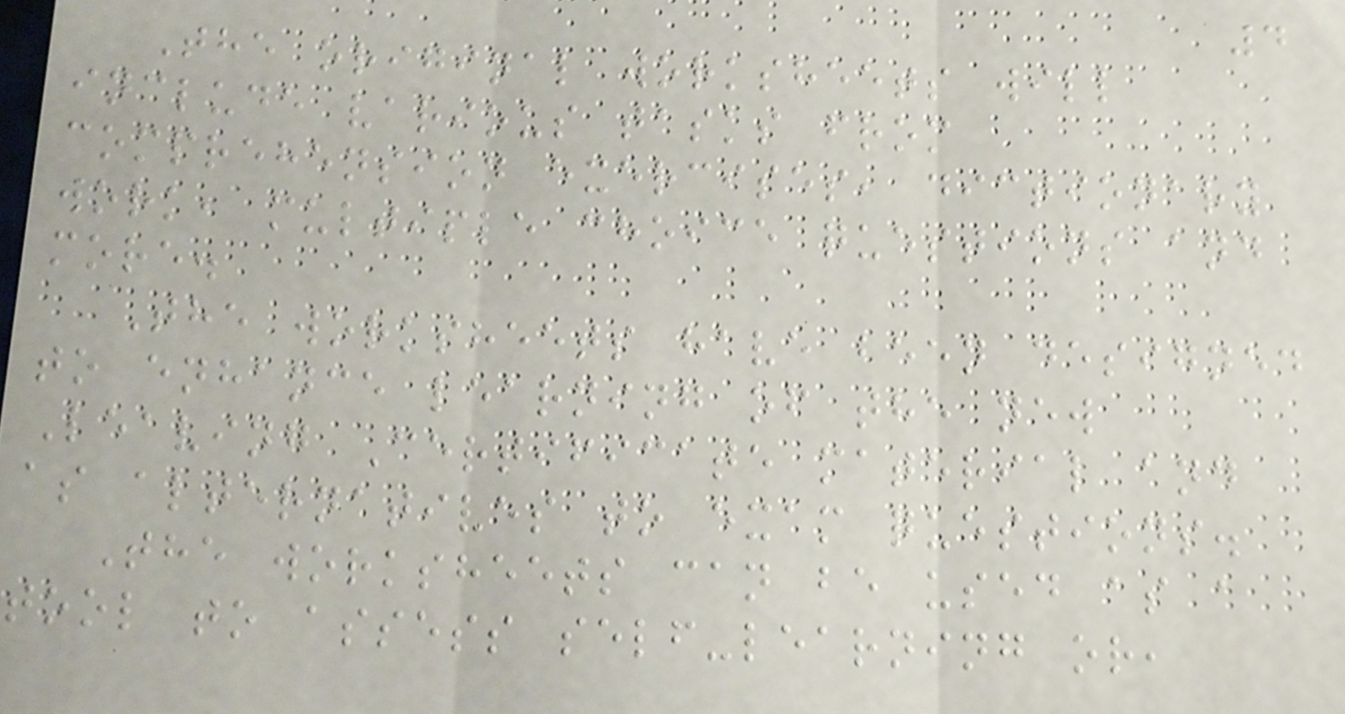4
The original worksheets will
include various tasks from
comprehension exercises, dictionary
work, multiple choice questions and
more.
The worksheets have been designed
to enhance learning of the new
Leaving Certificate material and
as alternatives to exam questions.
The worksheets can be used as a
tool to assess self-learning or,
